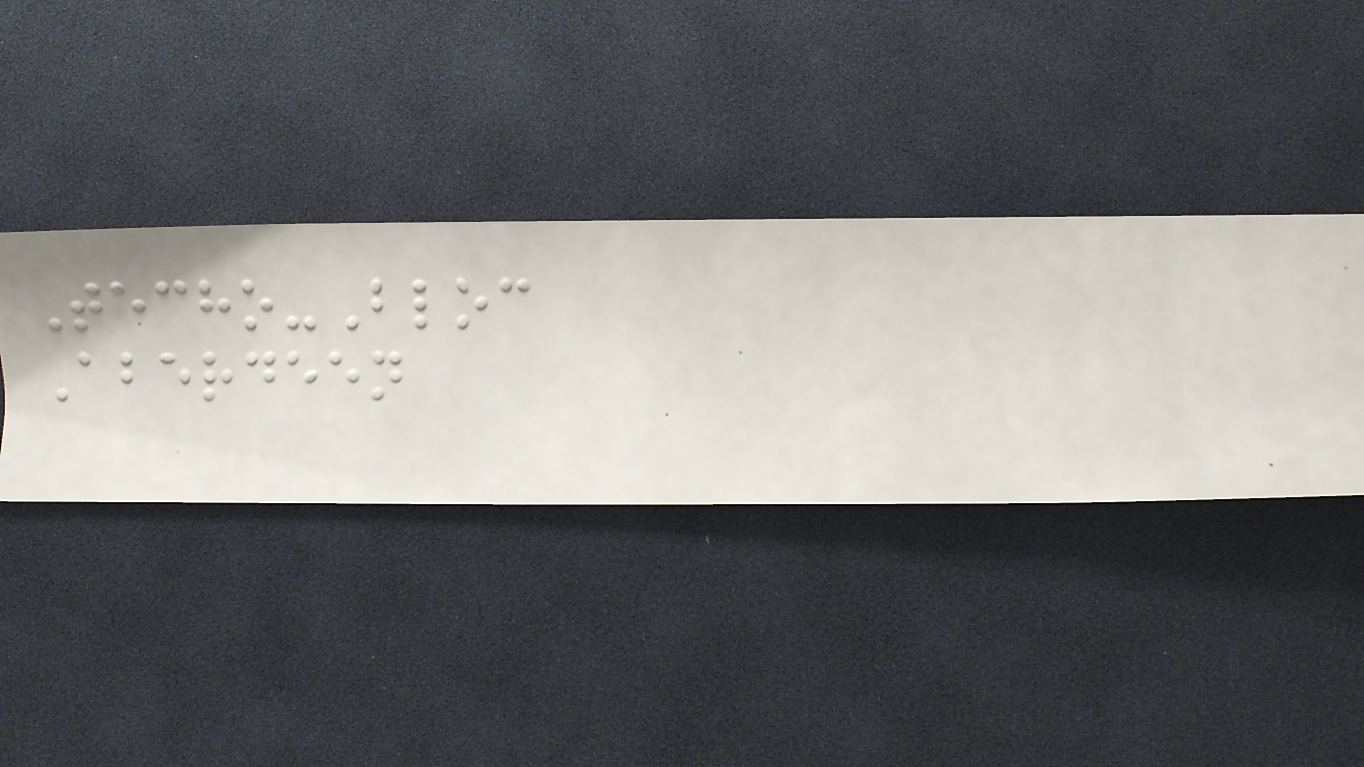Techo-Bloc
Aberdeen
